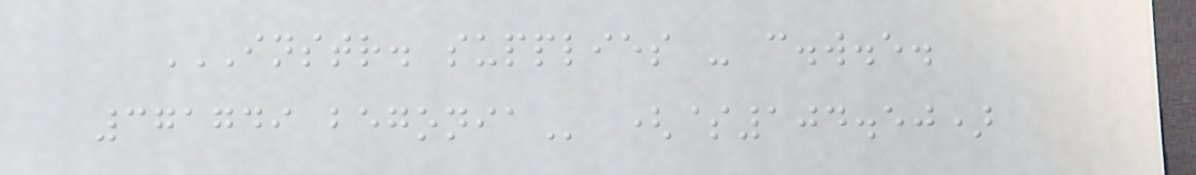INSTR. SUPPLIES - C.W.E.
371749 BEGONIA ($104.50)
